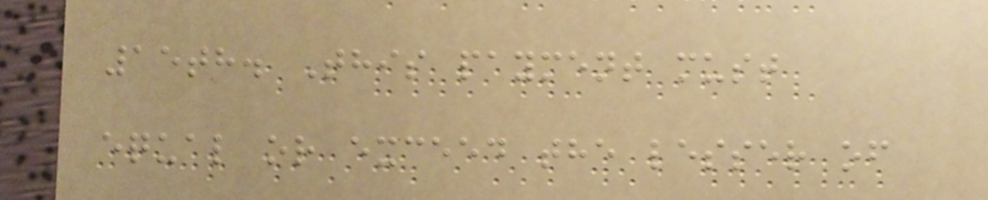15th. This payment must
equal or exceed the lesser of
